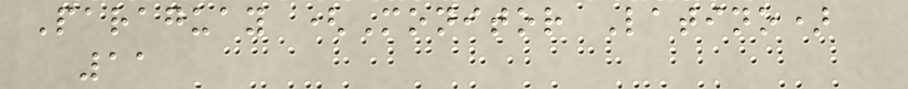Paraguay (Monitor Latino)
11
